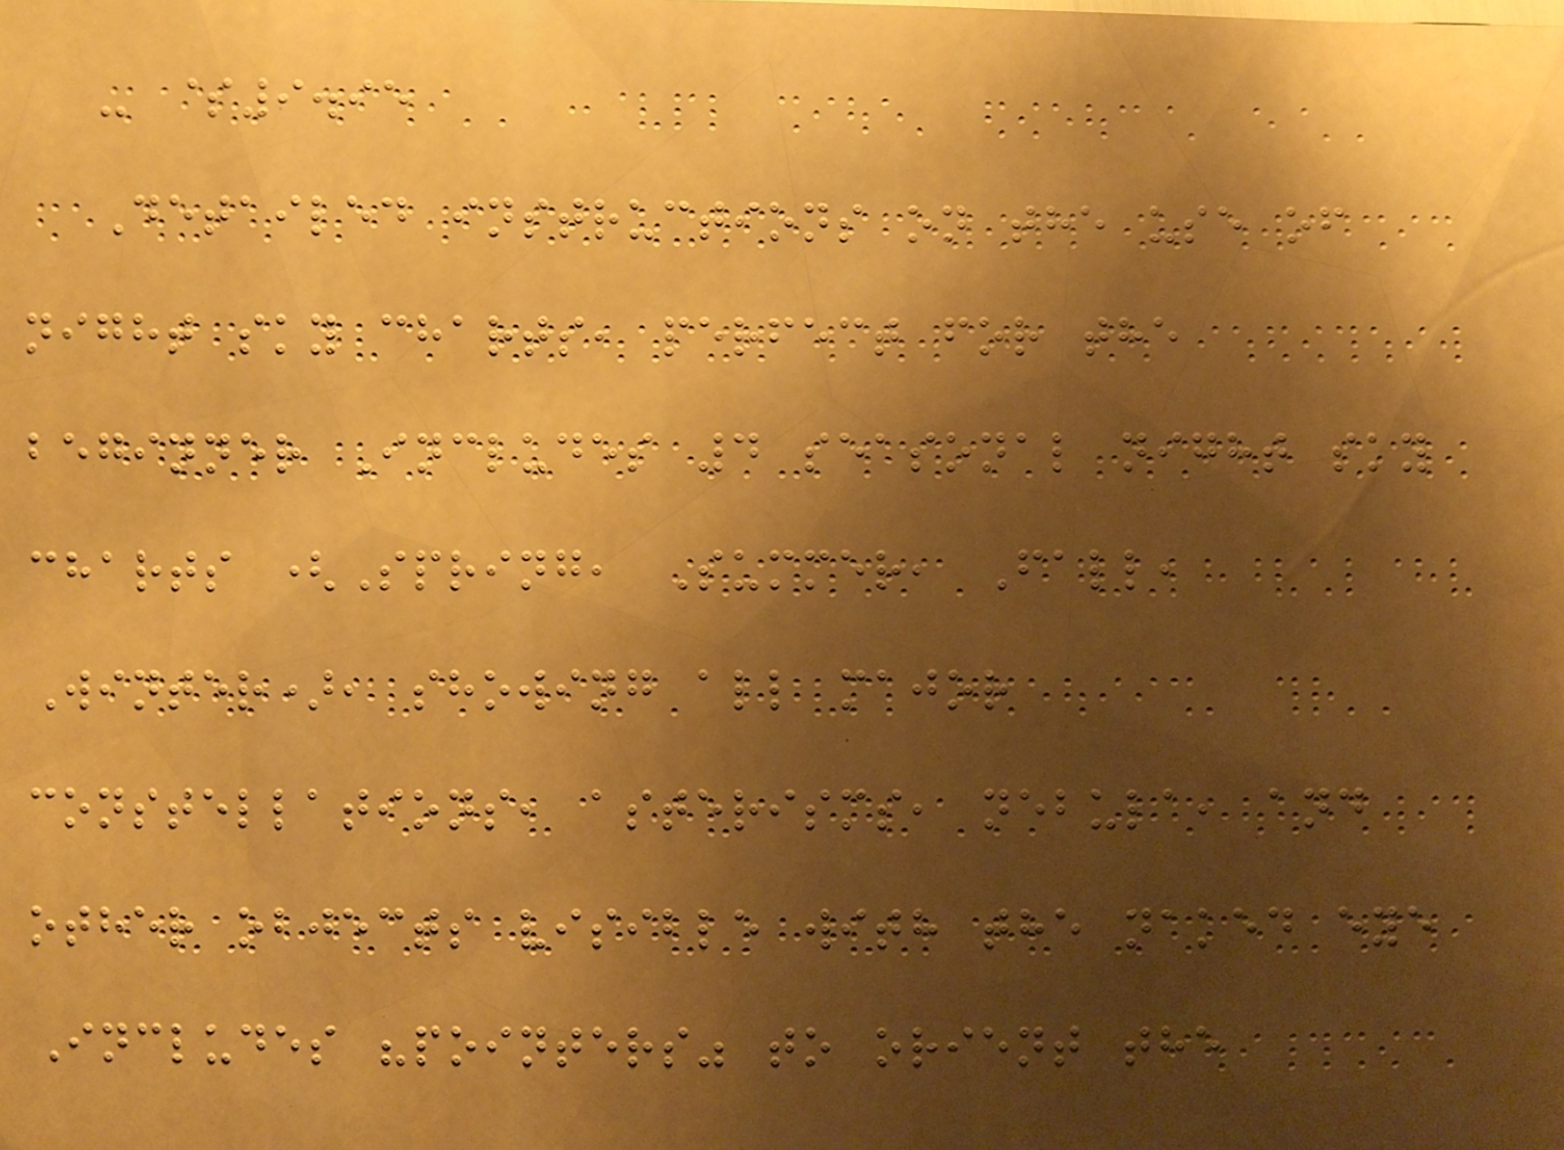- $9.95
Detailed instructions on the use of
night sky charts, perfect for the
beginner Includes 4 seasonal night sky
charts (Spring, Summer, Fall,
Winter), showing all major
constellations, asterisms, nebula, and
other objects visible with the naked eye
Includes "pointers" to orient the
